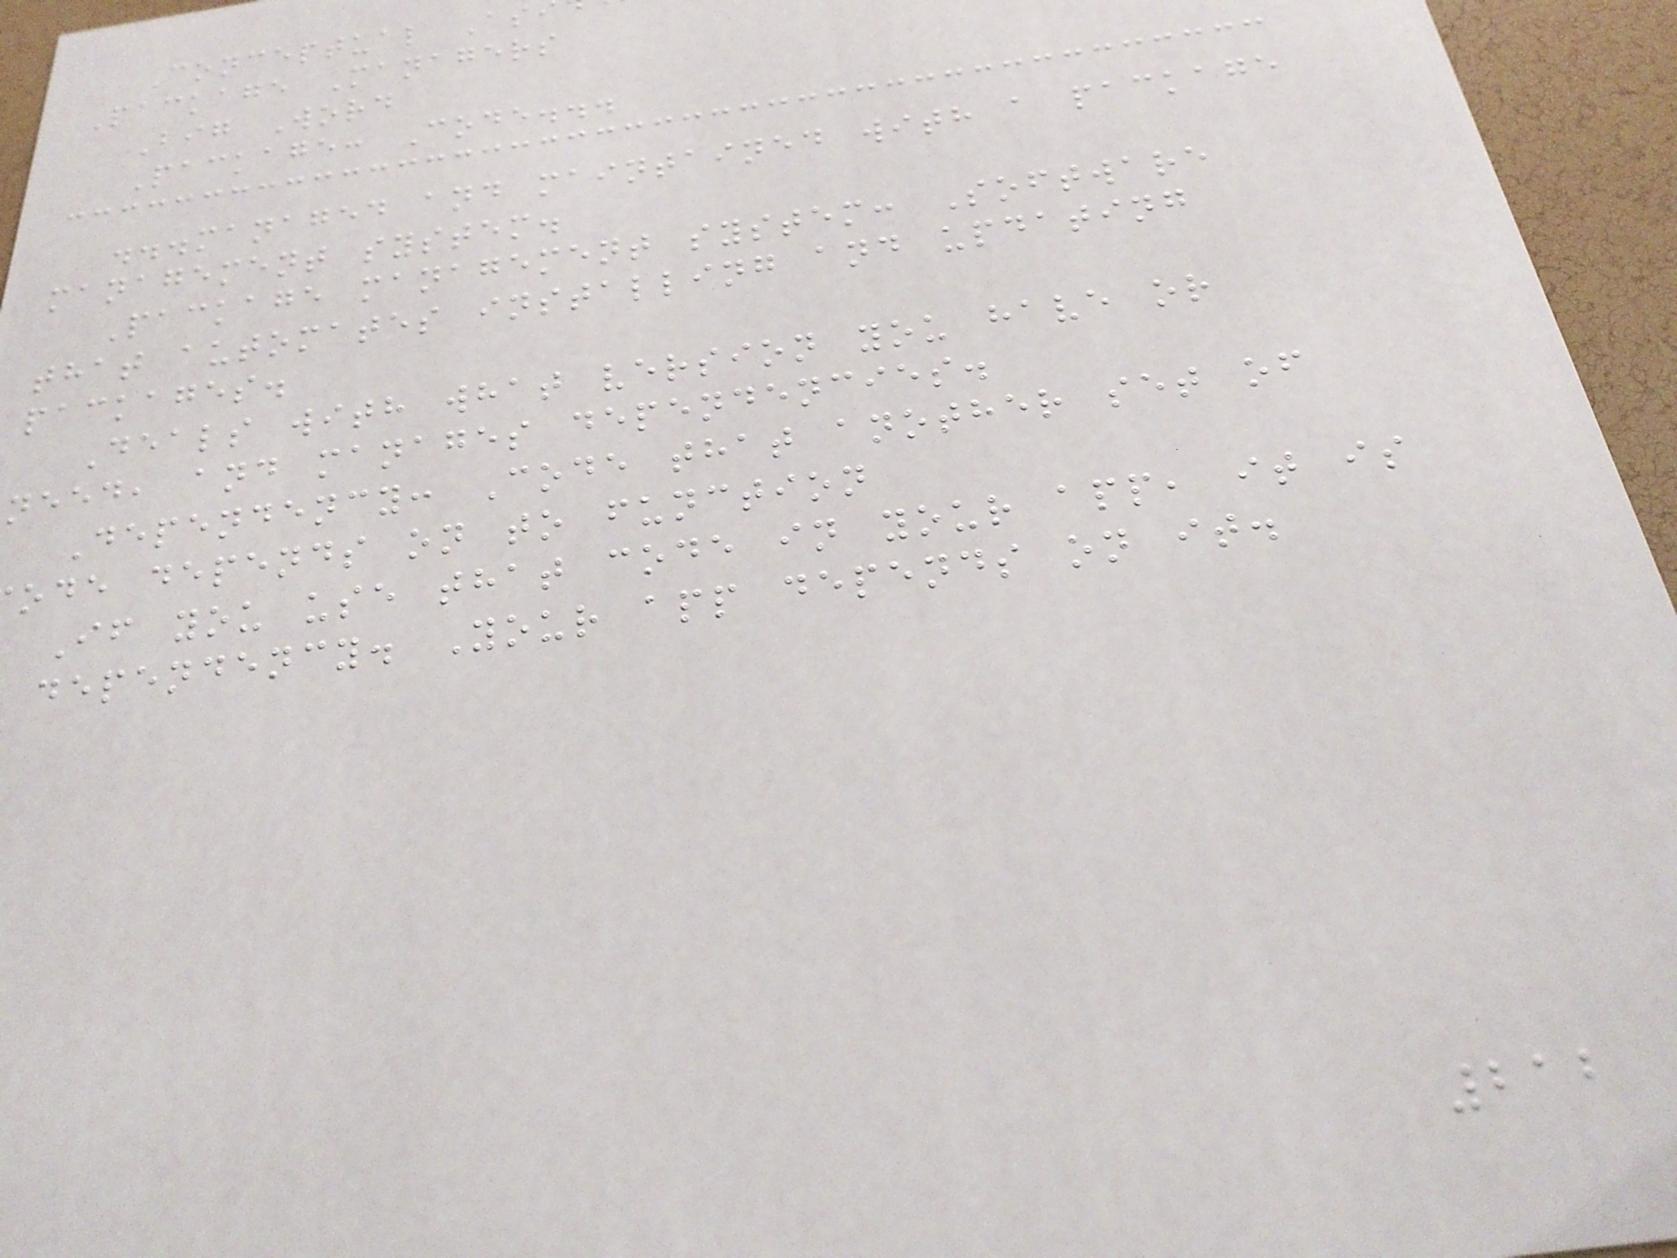Conceptual As
Package Managers
Big Word
Package: Code...
...managed and maintained with a package
management system.
Package management system: Software
that automates installing and updating
packages.
Deals with what version you have or
need, and manages dependencies.
Dependency: Code that another set of
ode depends on to function
If you use that code in your app, it is
dependency. Your app depends on it.
212
